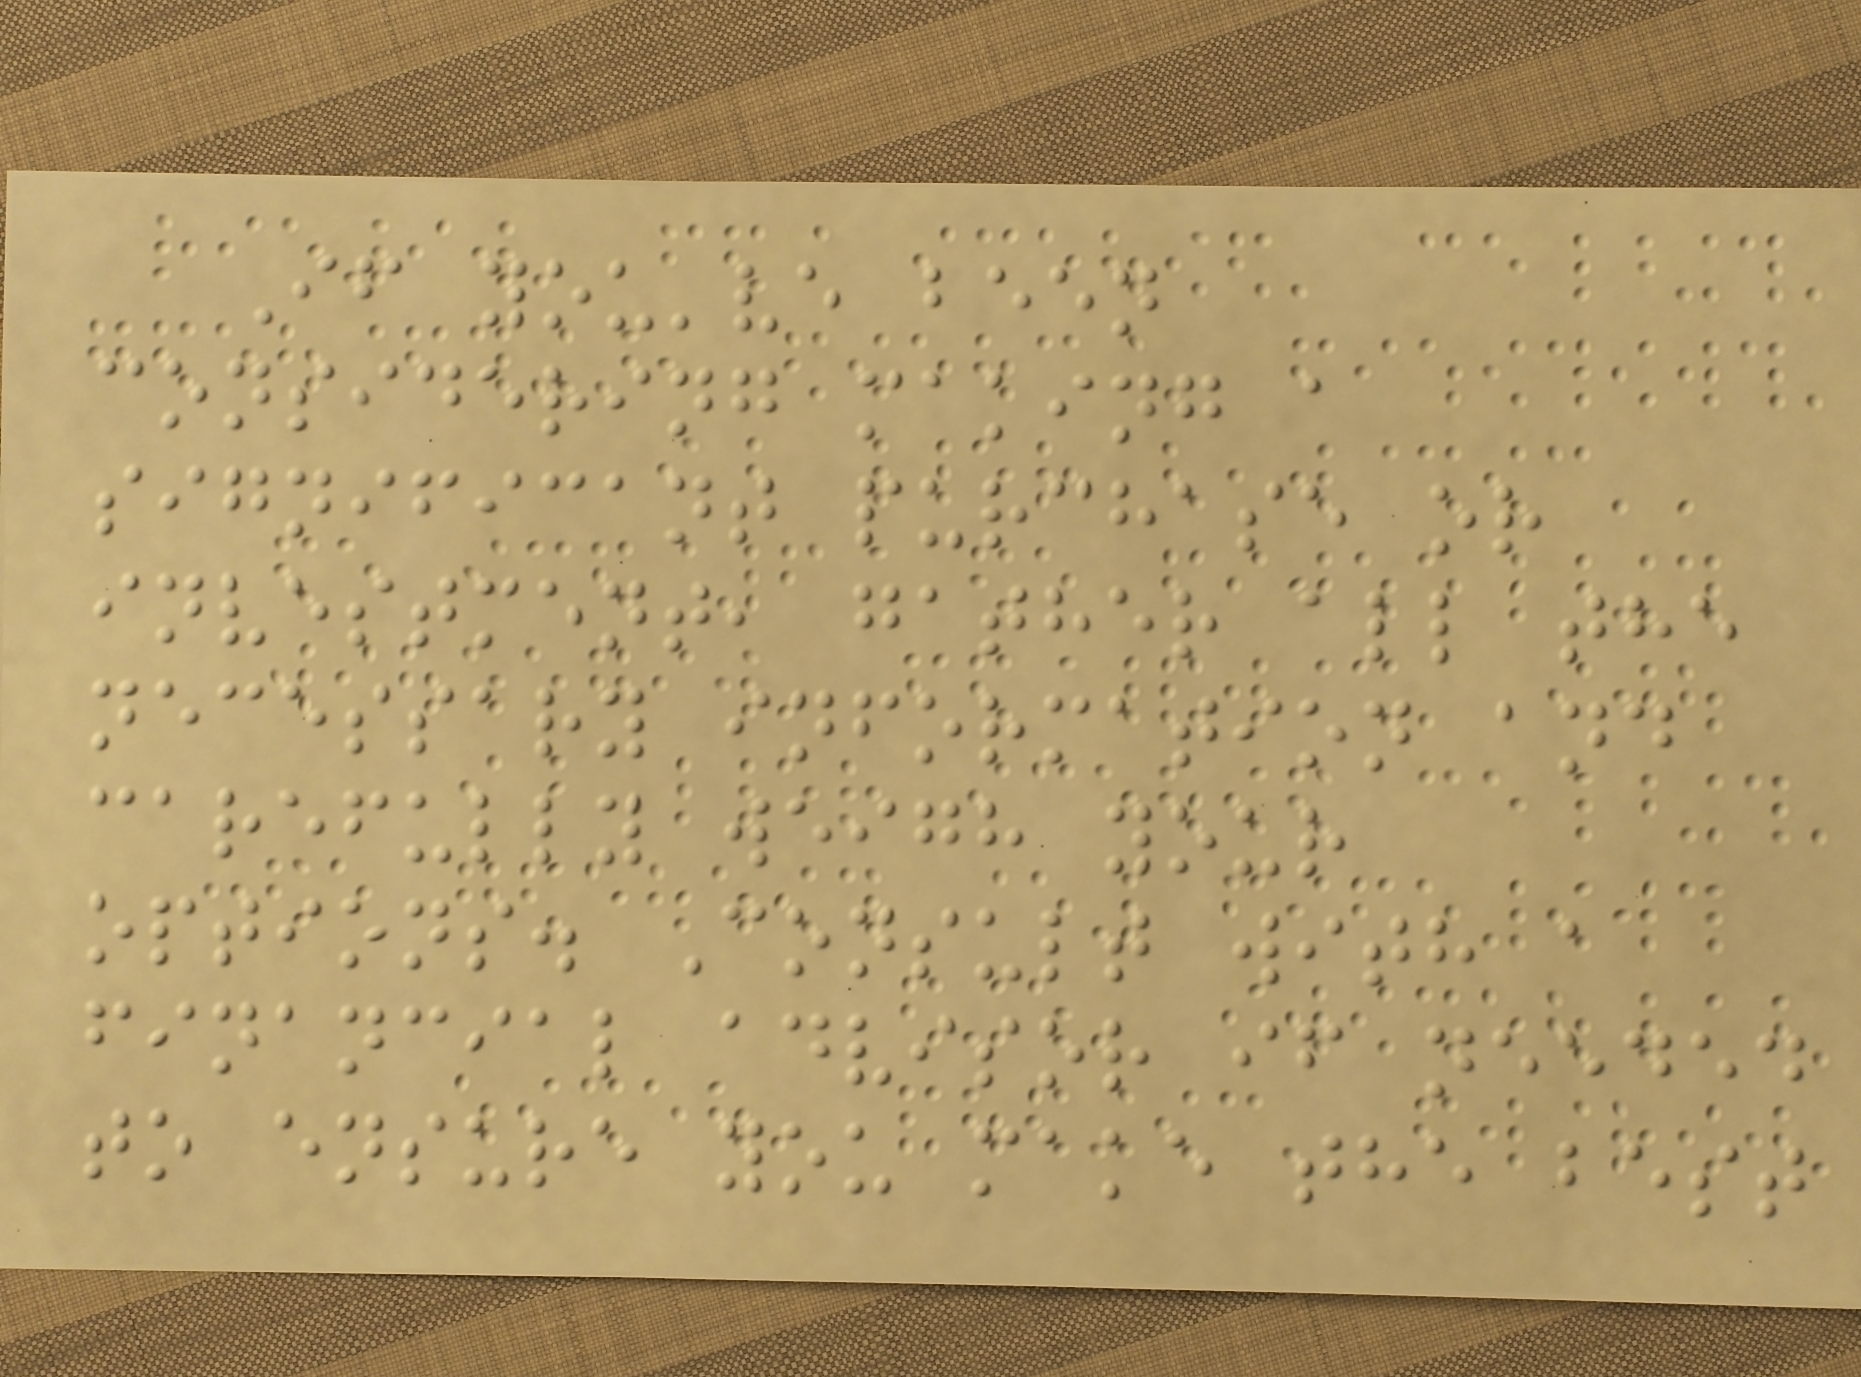If you've been
considering making a
significant purchase or
investment, gather all the
necessary information and
carefully weigh your
options. Consult with a
financial advisor if needed
to ensure you make the best
